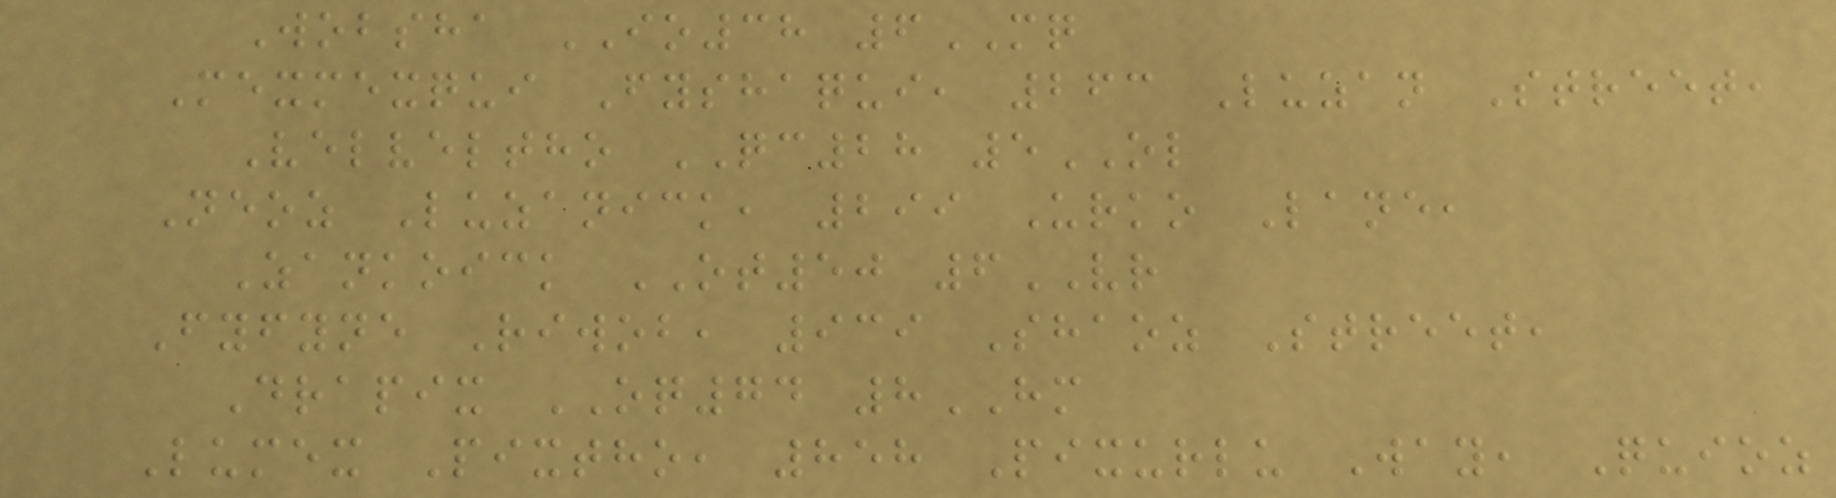Wobsha IO38 6MQ
Mexmexqui Fyshaqui, 263 Luzan Street,
Velveltho QC28 5OL
Neoz Luzanick, 299 Urko Lane,
Zankoick OT50 6VR
Fyfyne Riwob, 939 Shaoz Street,
Drapix OQ74 8HM
Lumex Pixtho, 858 Pixurlu Way, Quioz
